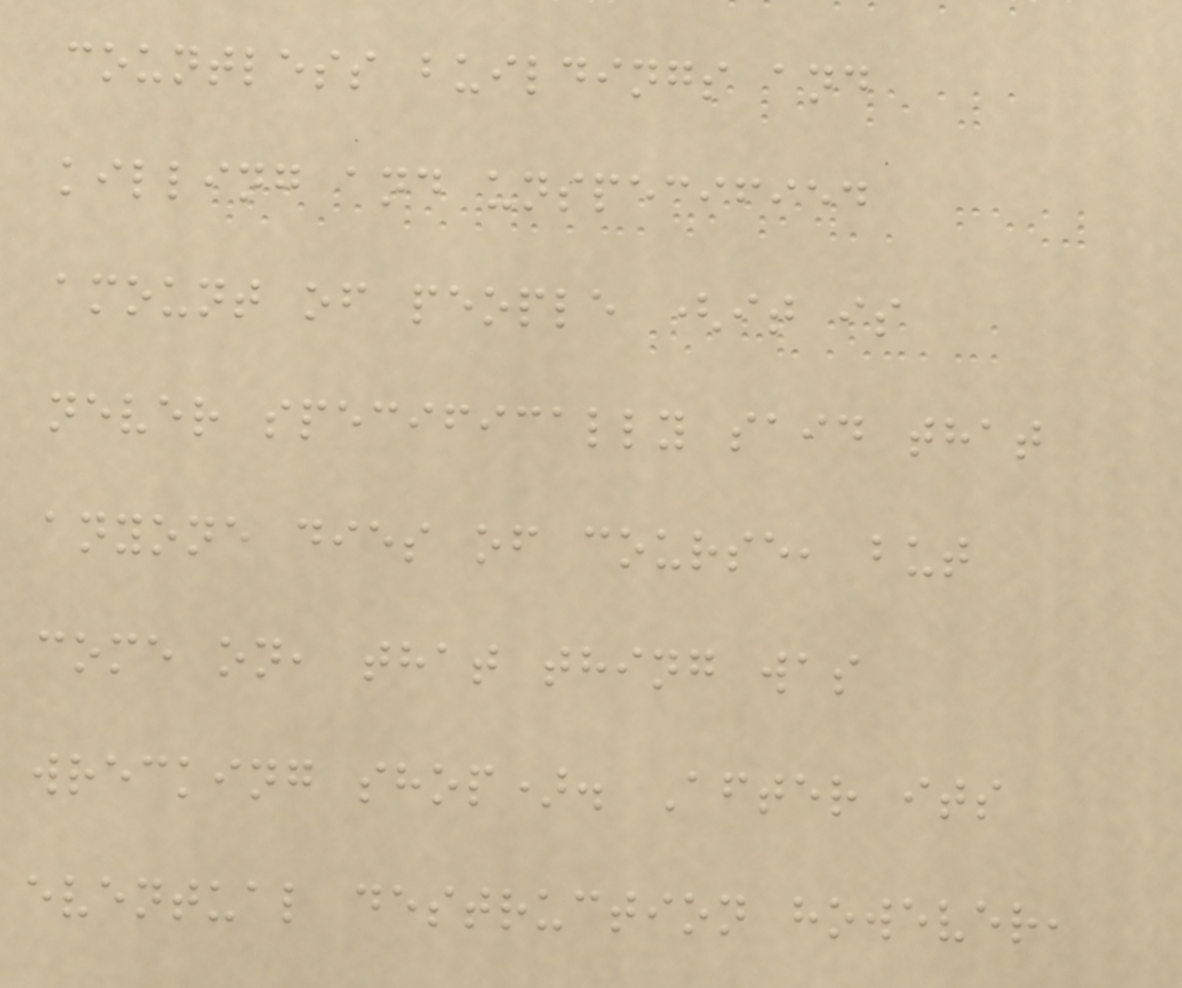countless buildings and
killing and unspecified
amount of people (it is
never specifically said that
anyone dies of course, but
come on, that thing was
wrecking shop). After its
eventual destruction however,
